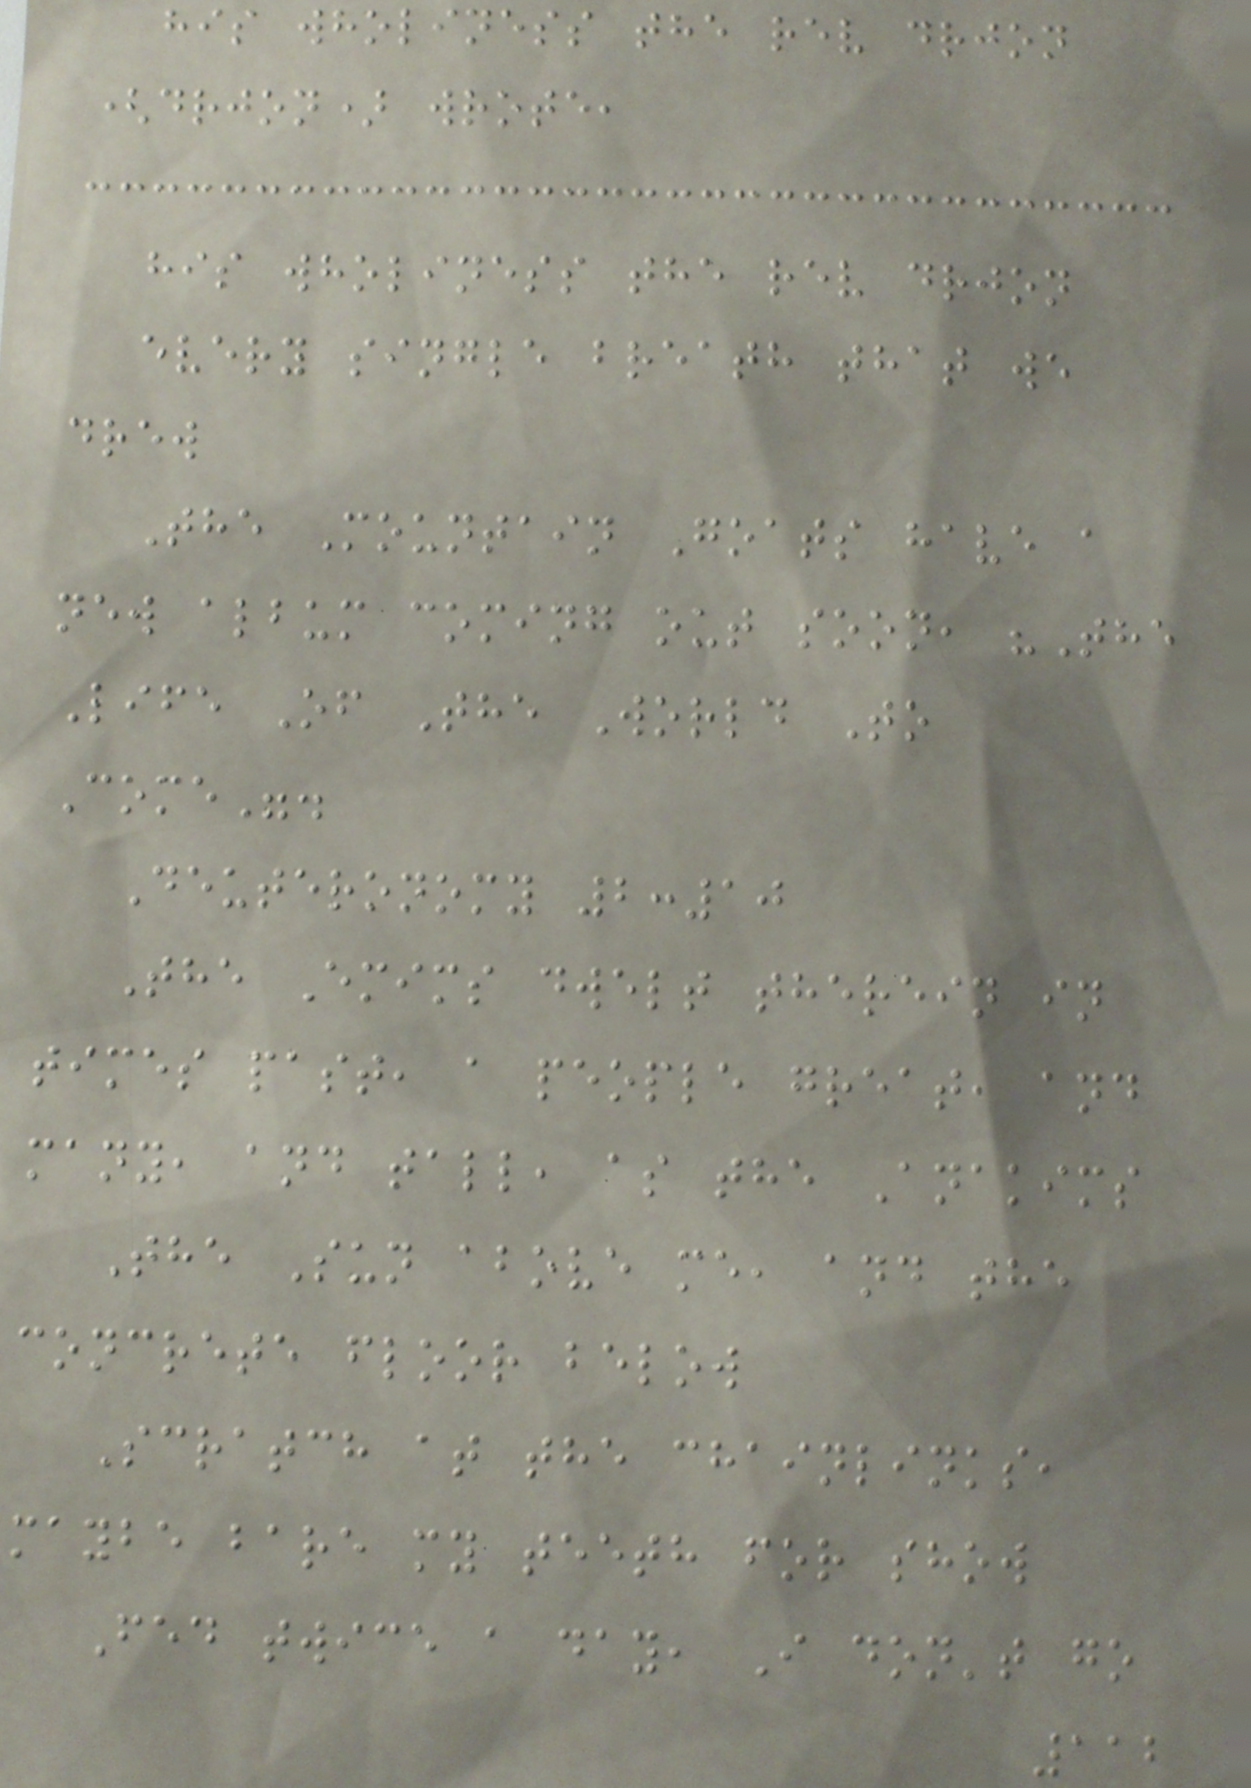his wholiness the rev drjon
(drjon) wrote,
his wholiness the rev drjon
every single breath that we
drew
The Mountain Goats have a
new album coming out soon, "The
Life Of The World To
Come".
Deuteronomy 2:10
The Emims dwelt therein in
times past, a people great, and
many, and tall, as the Anakims
The Sun above me, and the
concrete floor below
Scratch at the chainlinks,
maybe bare my teeth for show
Fed twice a day, I don't go
112
